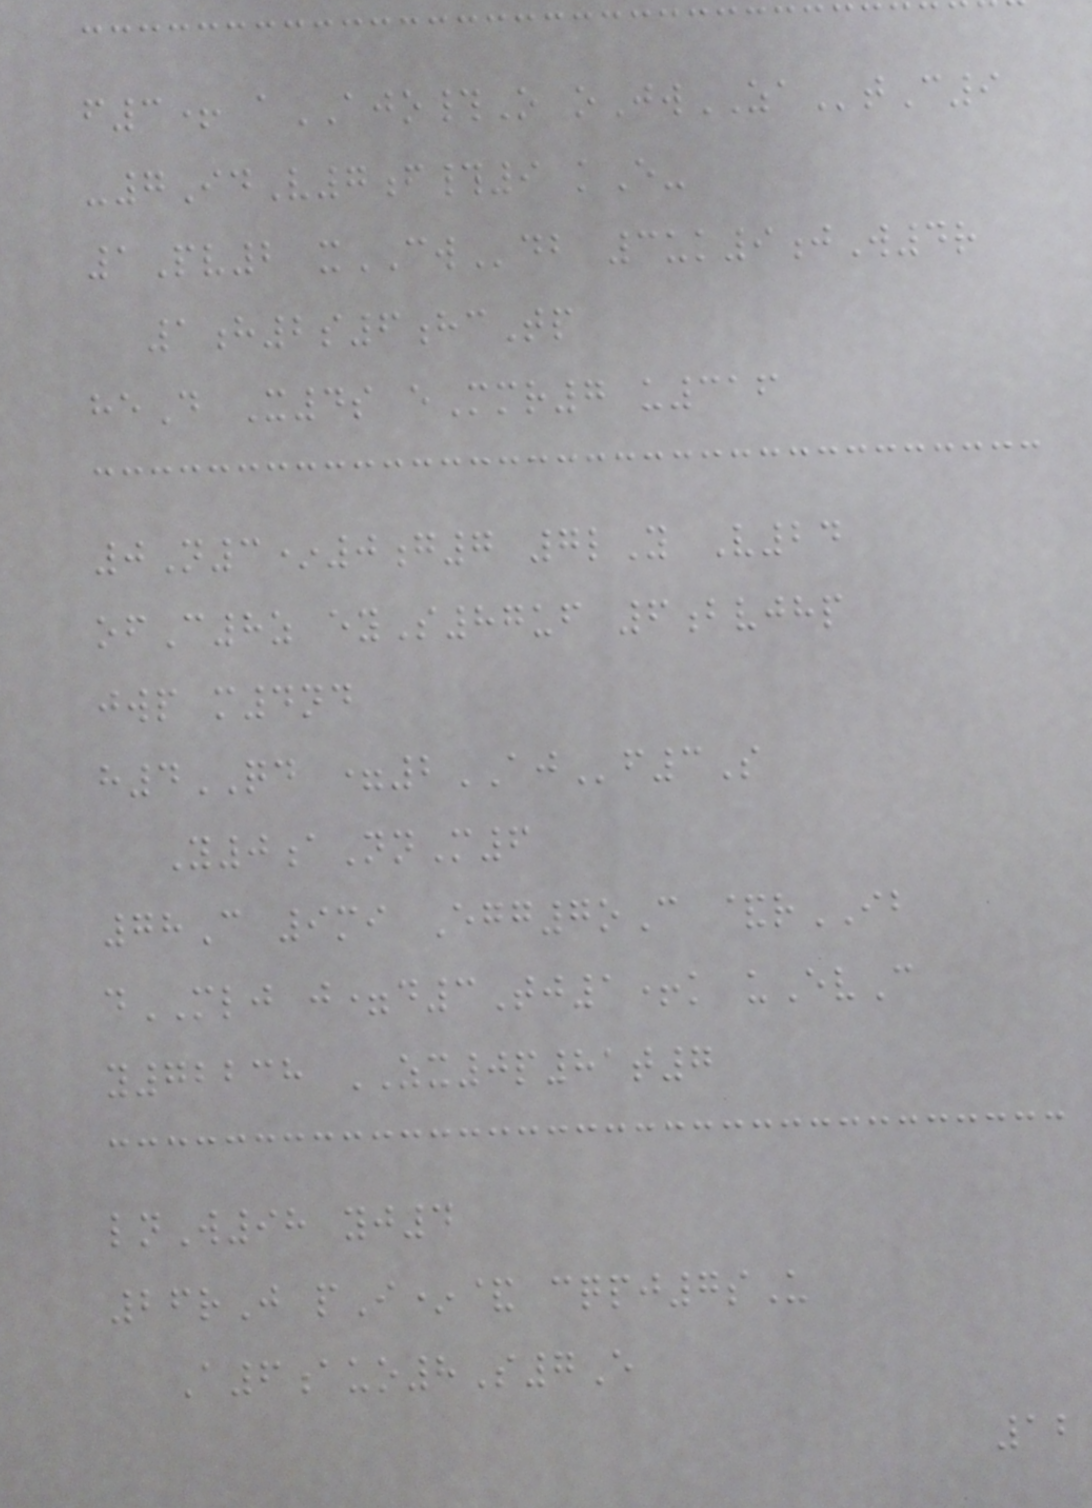f3+ aAJO#O oJwZAtC9
-7IdV7f#9 kE-
1Pv2 xCWdb 3uk9jW4r
1h2s6hcTp
heD X4s eMmr7 u316
0N3*0g7 7lY V24
ofC8z eyS87uf 6bvjhp
jwp m4nd
h4QD =2AJf3S
Y0aNnM6
78C 9mi Egg7oC &rIB
dMLJ j=d3Tj1+k uEvC
y72238 ZX0p81t7
lnW98 yj4
26rJ pI*& cqpj7sU
A6auo8S7E
12
